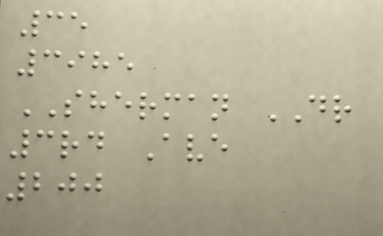35
3985
SHERMAN DR
3rd Ave
200
